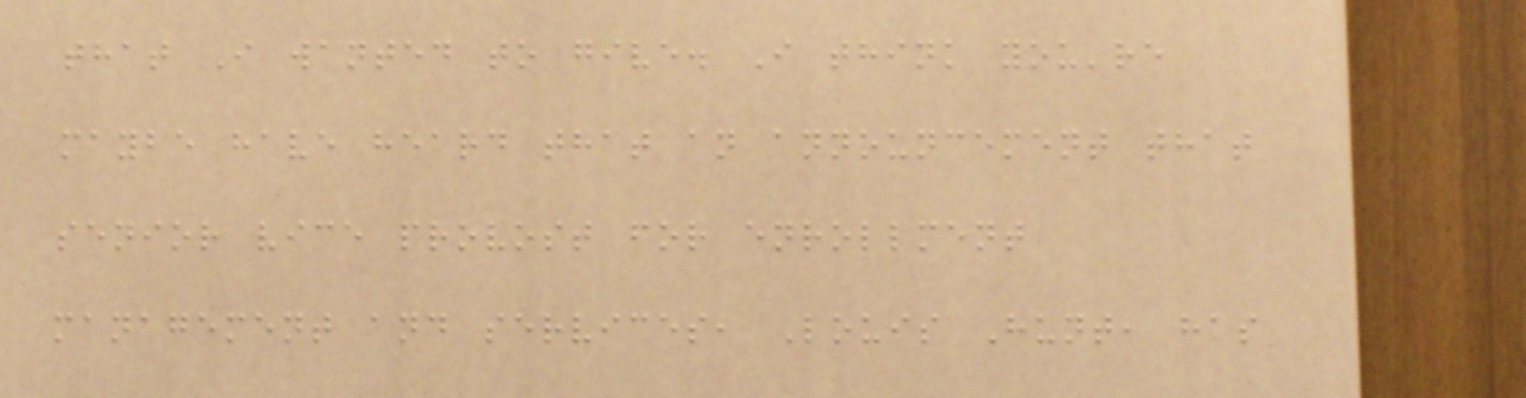that I wanted to give. I think you're
maybe have heard that an announcement that
senior vice provost for enrollment
management and services, Louis Hunt, has
